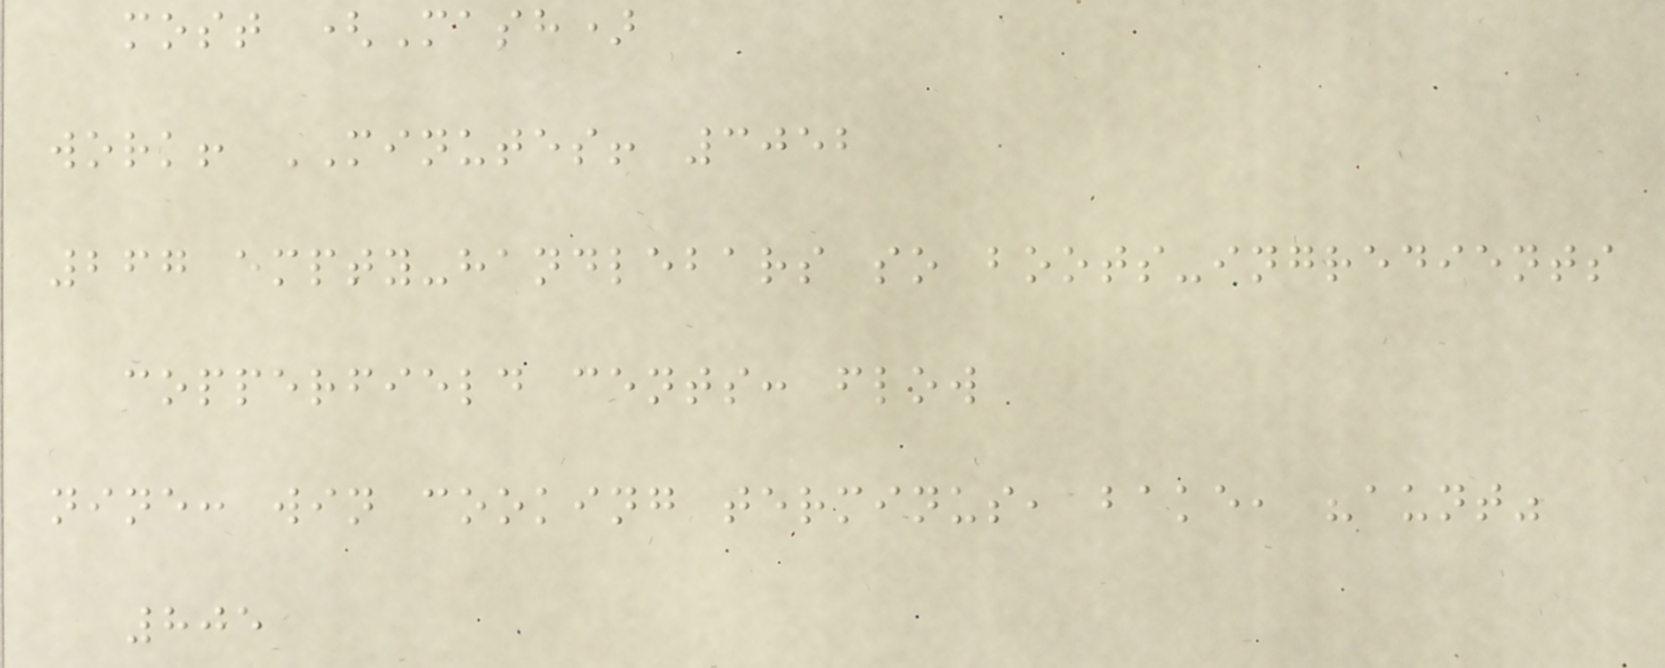most (Mash)
work! MINUTES! 3052
267 empty-handlebars so boots-ingredients
copperfield cents: flow
nine: win cooking terminus, bake, "aunt"
805
